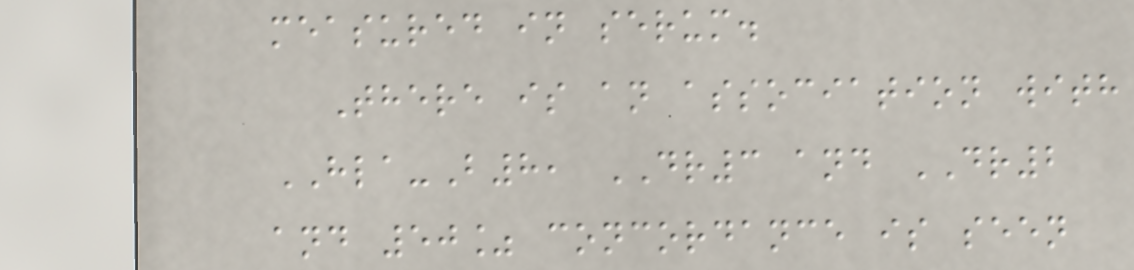measured in serum.
There is an association with
HLA-B8, DR3 and DR2
and 50% concordance is seen
